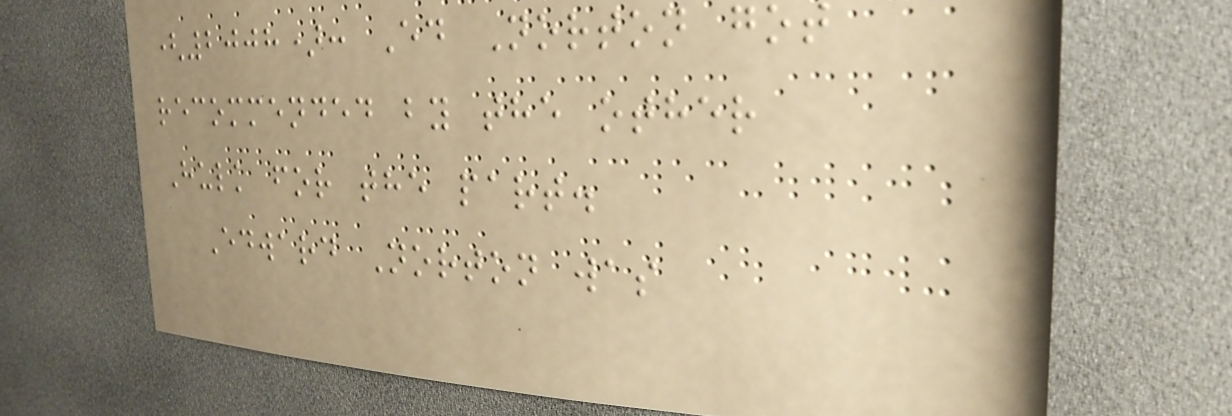(2008): Ed Norton got
recommended by the other
Hulk for the part.
Edward Norton was
